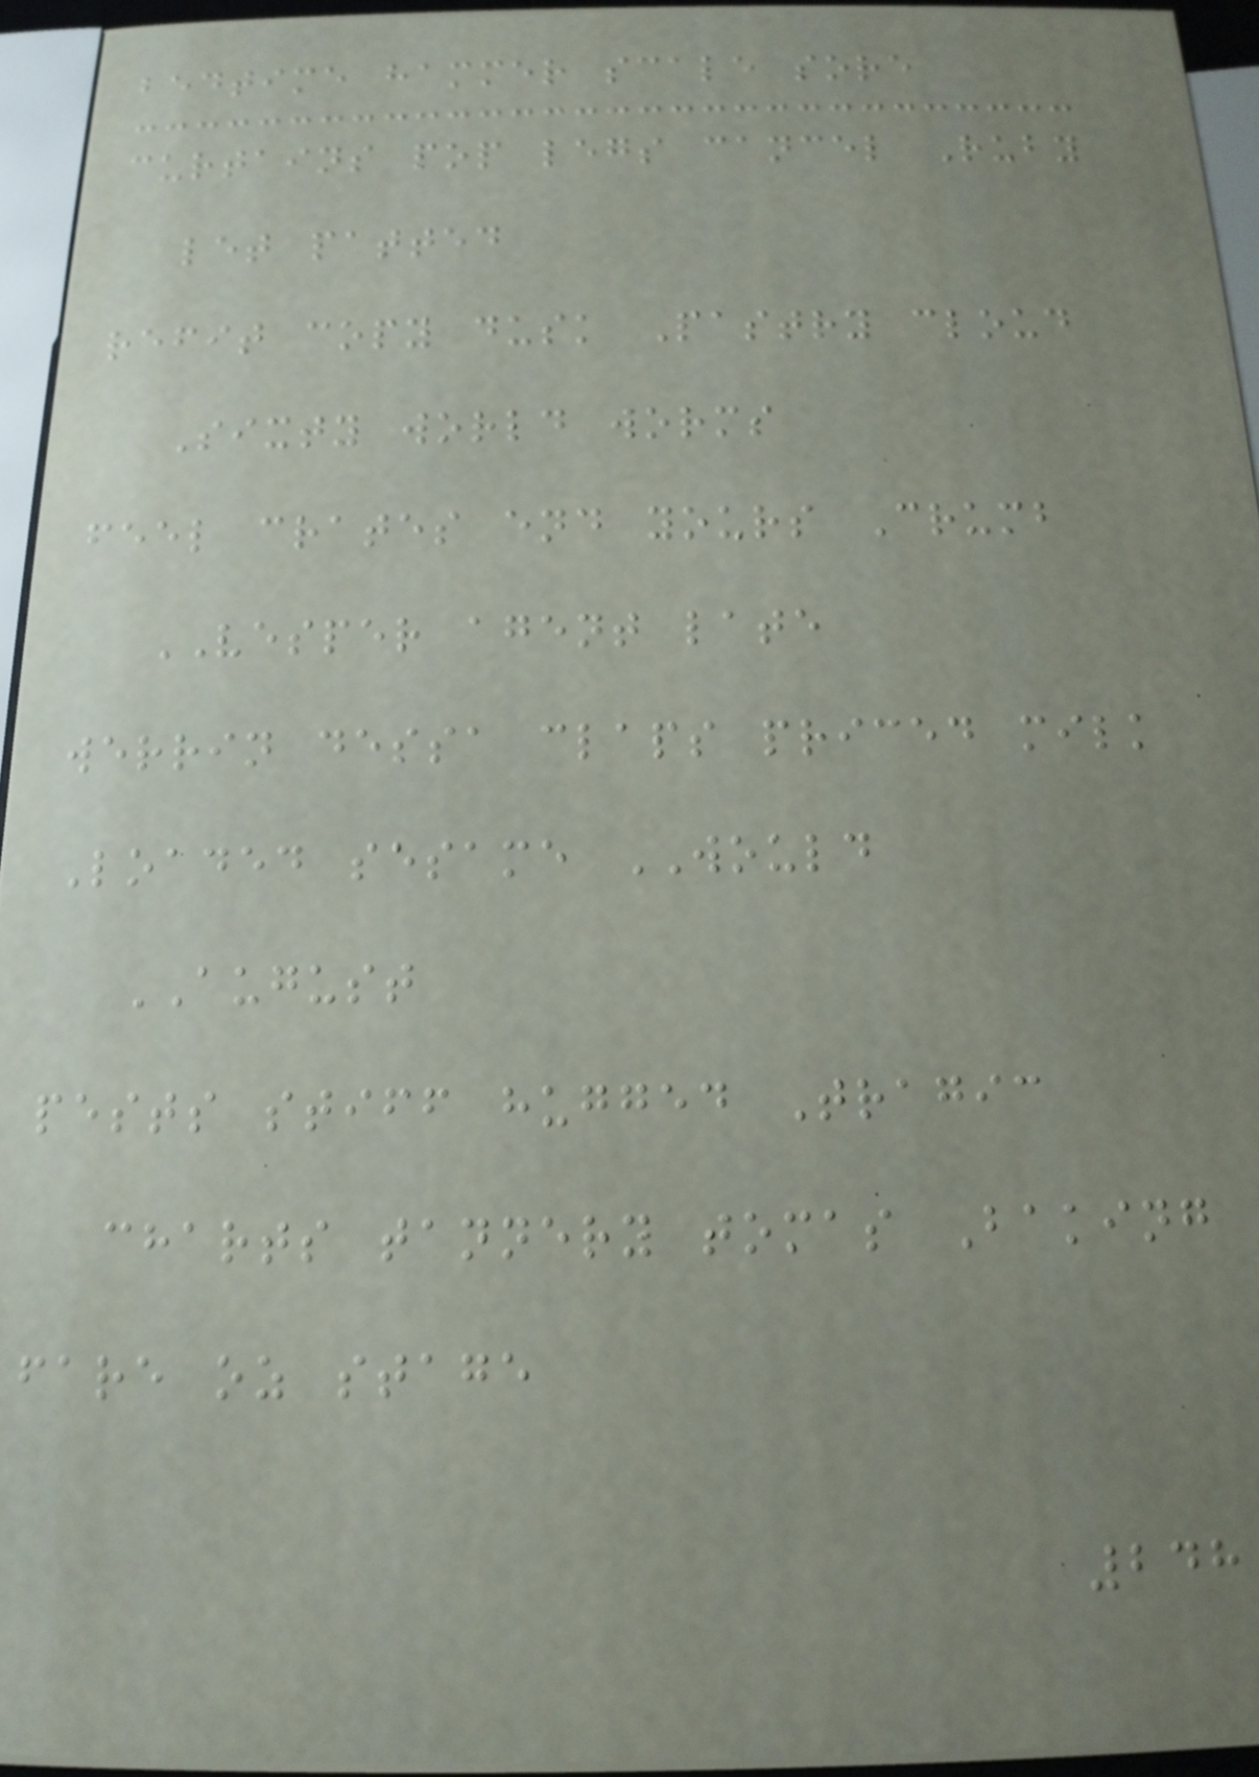bedtime hammer scale sore
curtains pop legs cancel Ruby
let patted
refit copy dusk Pastry cloud
Sixty world worms
feel crates end yours Crumb
VESPER agent late
werrin dessa claps priced milk
Loaded sesame WOULD
AUGUST
pests stiff hugged Tragic
charts tannery tomas Baking
fare oz stage
248
